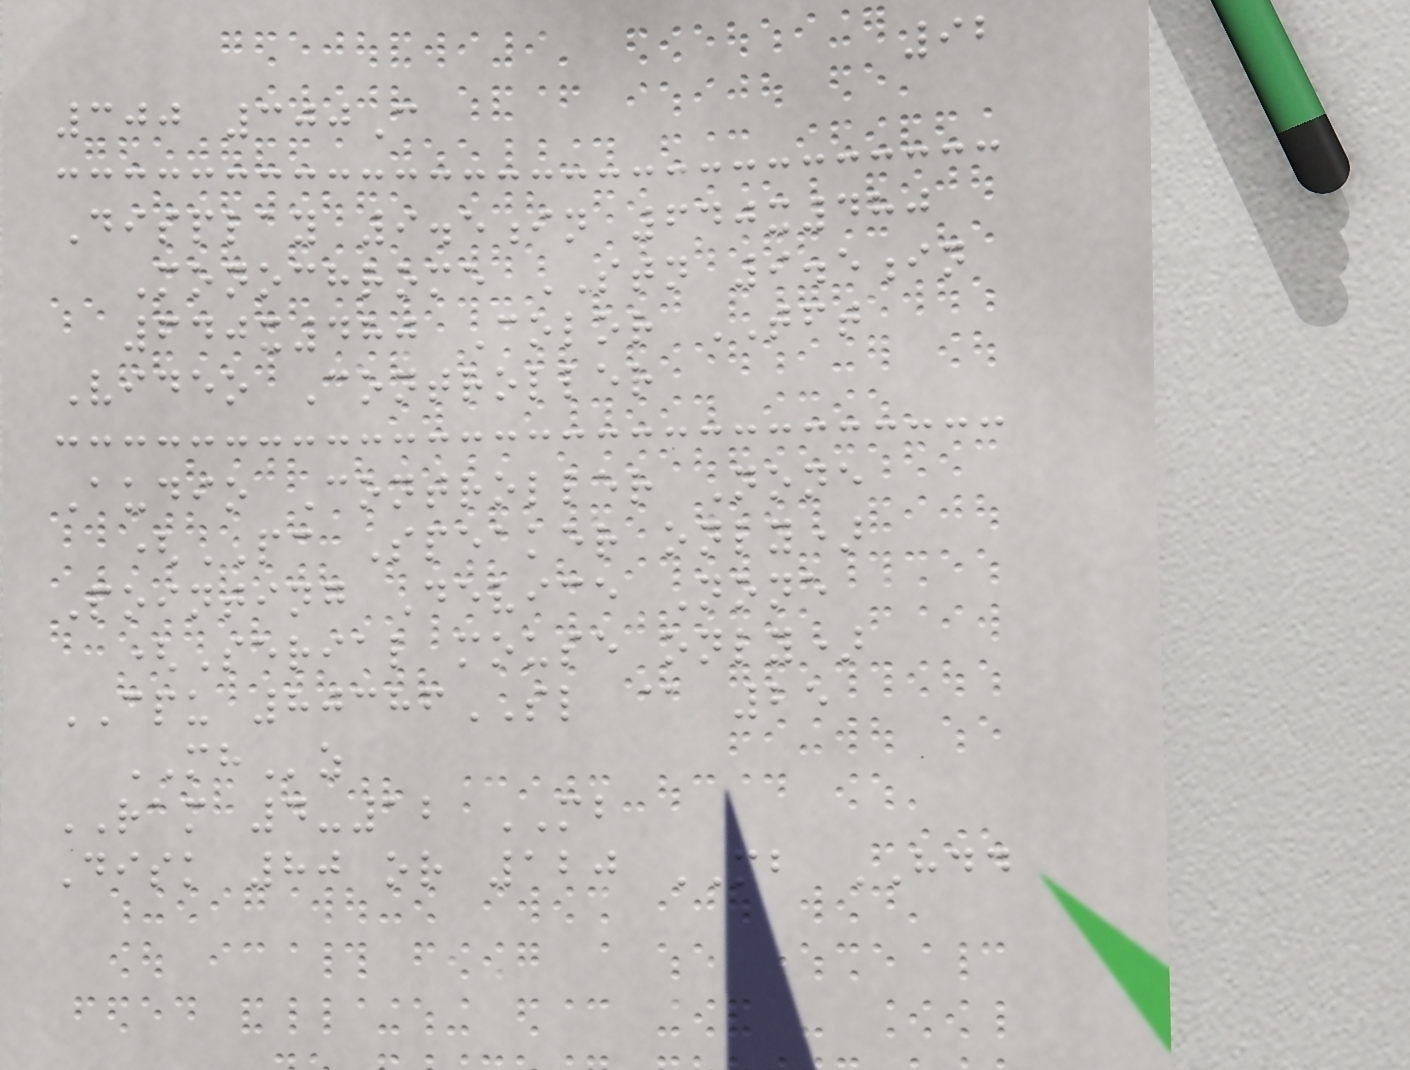92
300 300C
Display 9.5in 640x480
Monochrome STN 9.5in
640x480 Color TFT
Video Controller
Audio Controller None
(PC Speaker only)
Pointing Device None
(Serial mouse only)
CPU 80386SL @ 25
MHz
RAM 4-12 MB
Disk 80 or 120 MB HDD
